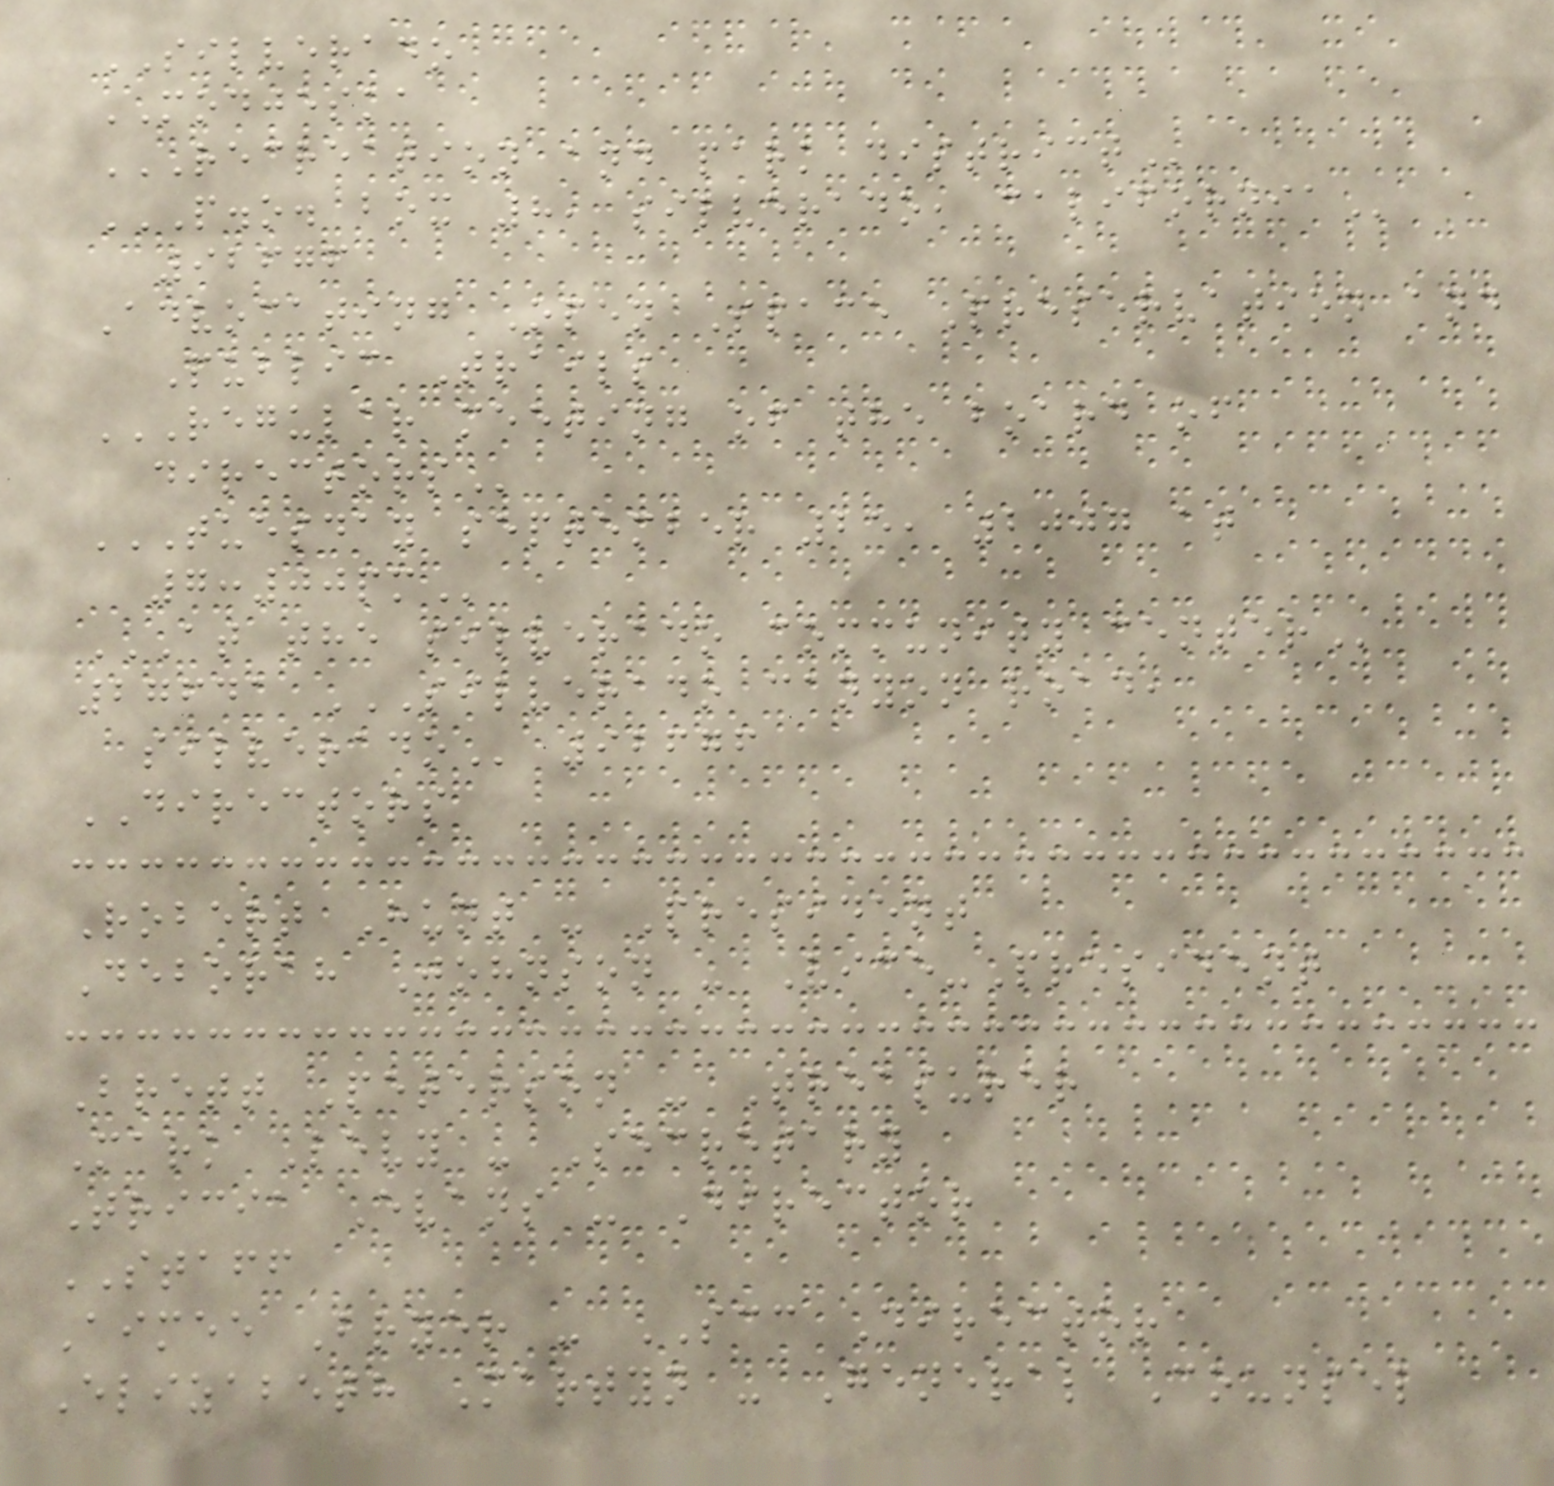SILVERADO
MODJESKA
RECREATION AND PARK DISTRICT
P.O. BOX 8, SILVERADO, CALIFORNIA
92676
Advocating Open Space Preservation and
Public Trails
REGULAR MEETING OF THE BOARD OF
DIRECTORS
TUESDAY SEPTEMBER 25, 2007 AT
7:00PM
AT THE SILVERADO COMMUNITY CENTER
27641 SILVERADO CANYON ROAD,
SILVERADO 92676
DIRECTORS
Robert Hunt - President
Deborah Johnson - Vice-President
Brett Peterson - Treasurer
Mark Levy - Secretary
Tricia Evans - Director
STAFF
Aimee Bryer - SCC Director
Elizabeth Martyn - General Counsel
